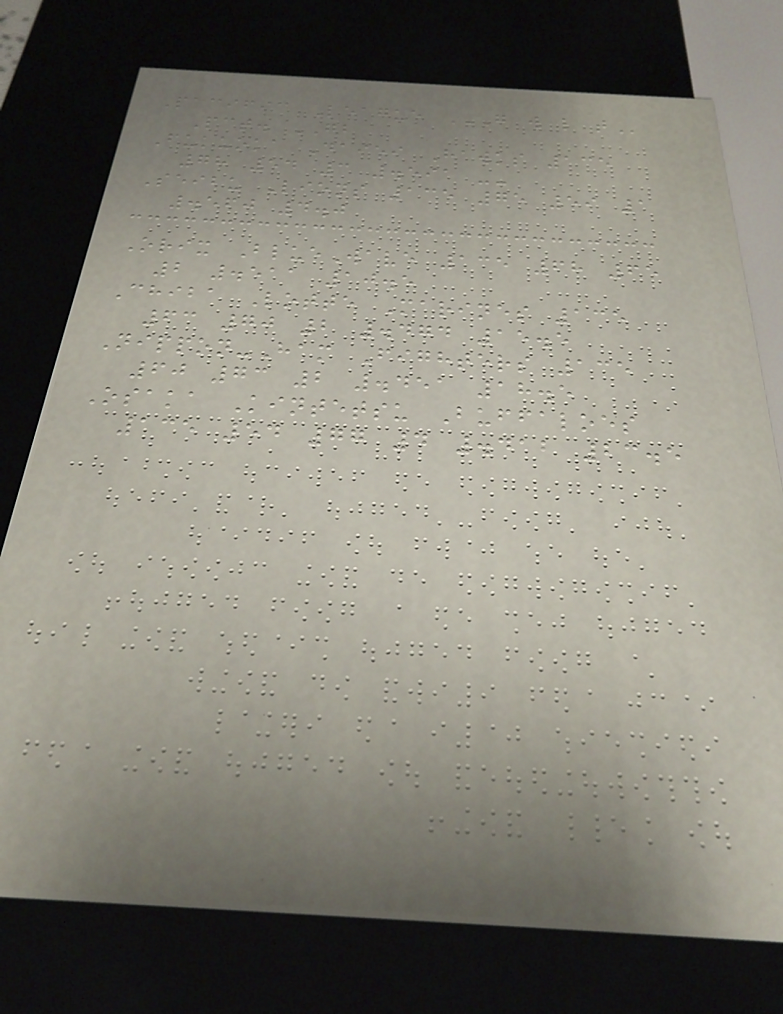Pacific League G W L T
Pct. GB
Fukuoka Daiei Hawks 135
78 54 3 .591 --
Seibu Lions 135 75 59 1
.560 4.0
Orix BlueWave 135 68 65
2 .511 10.5
Chiba Lotte Marines 135
63 70 2 .474 15.5
Nippon-Ham Fighters 135
60 73 2 .451 18.5
Osaka Kintetsu Buffaloes
135 54 77 4 .412 23.5
